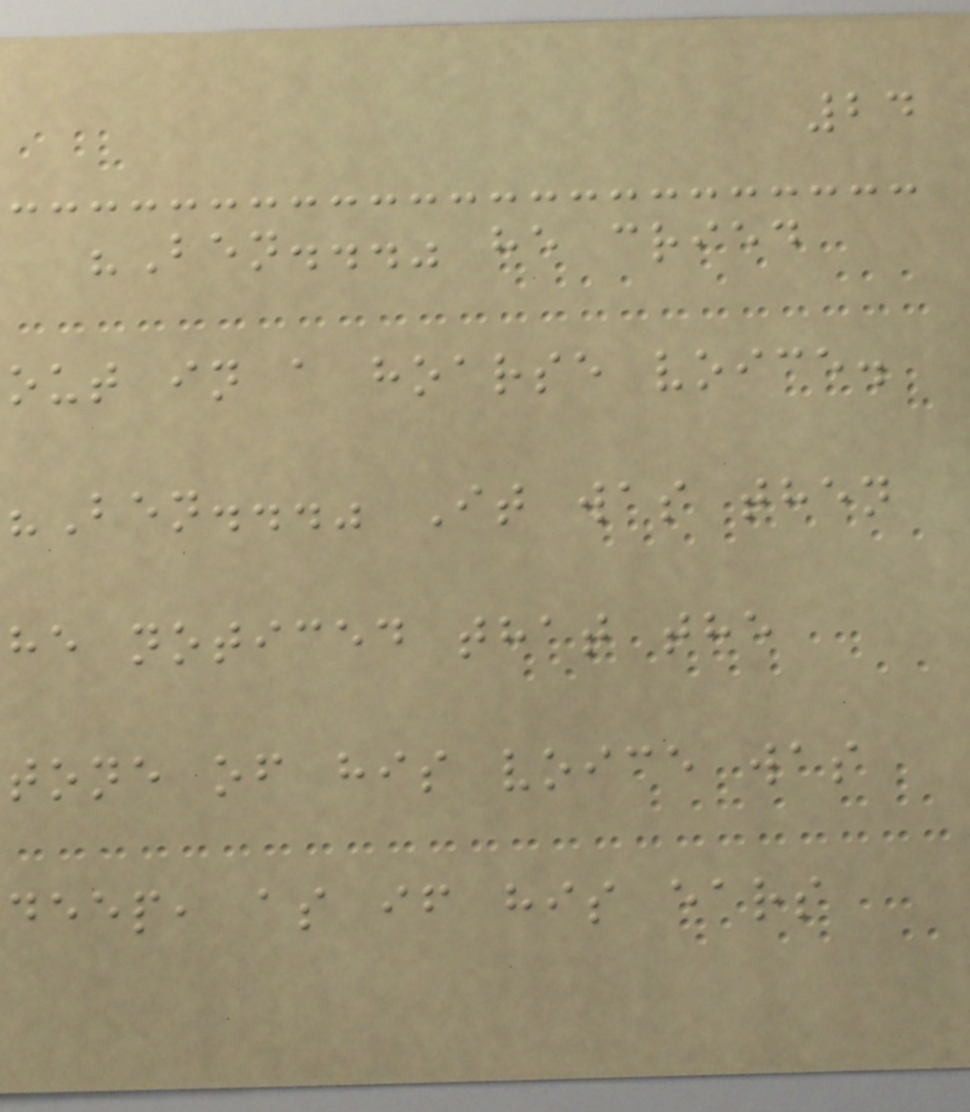24
"Ben..." he cried
out in a hoarse voice.
"Ben..." It was then
he noticed that the
tone of his voice was
deep, as if his ears
